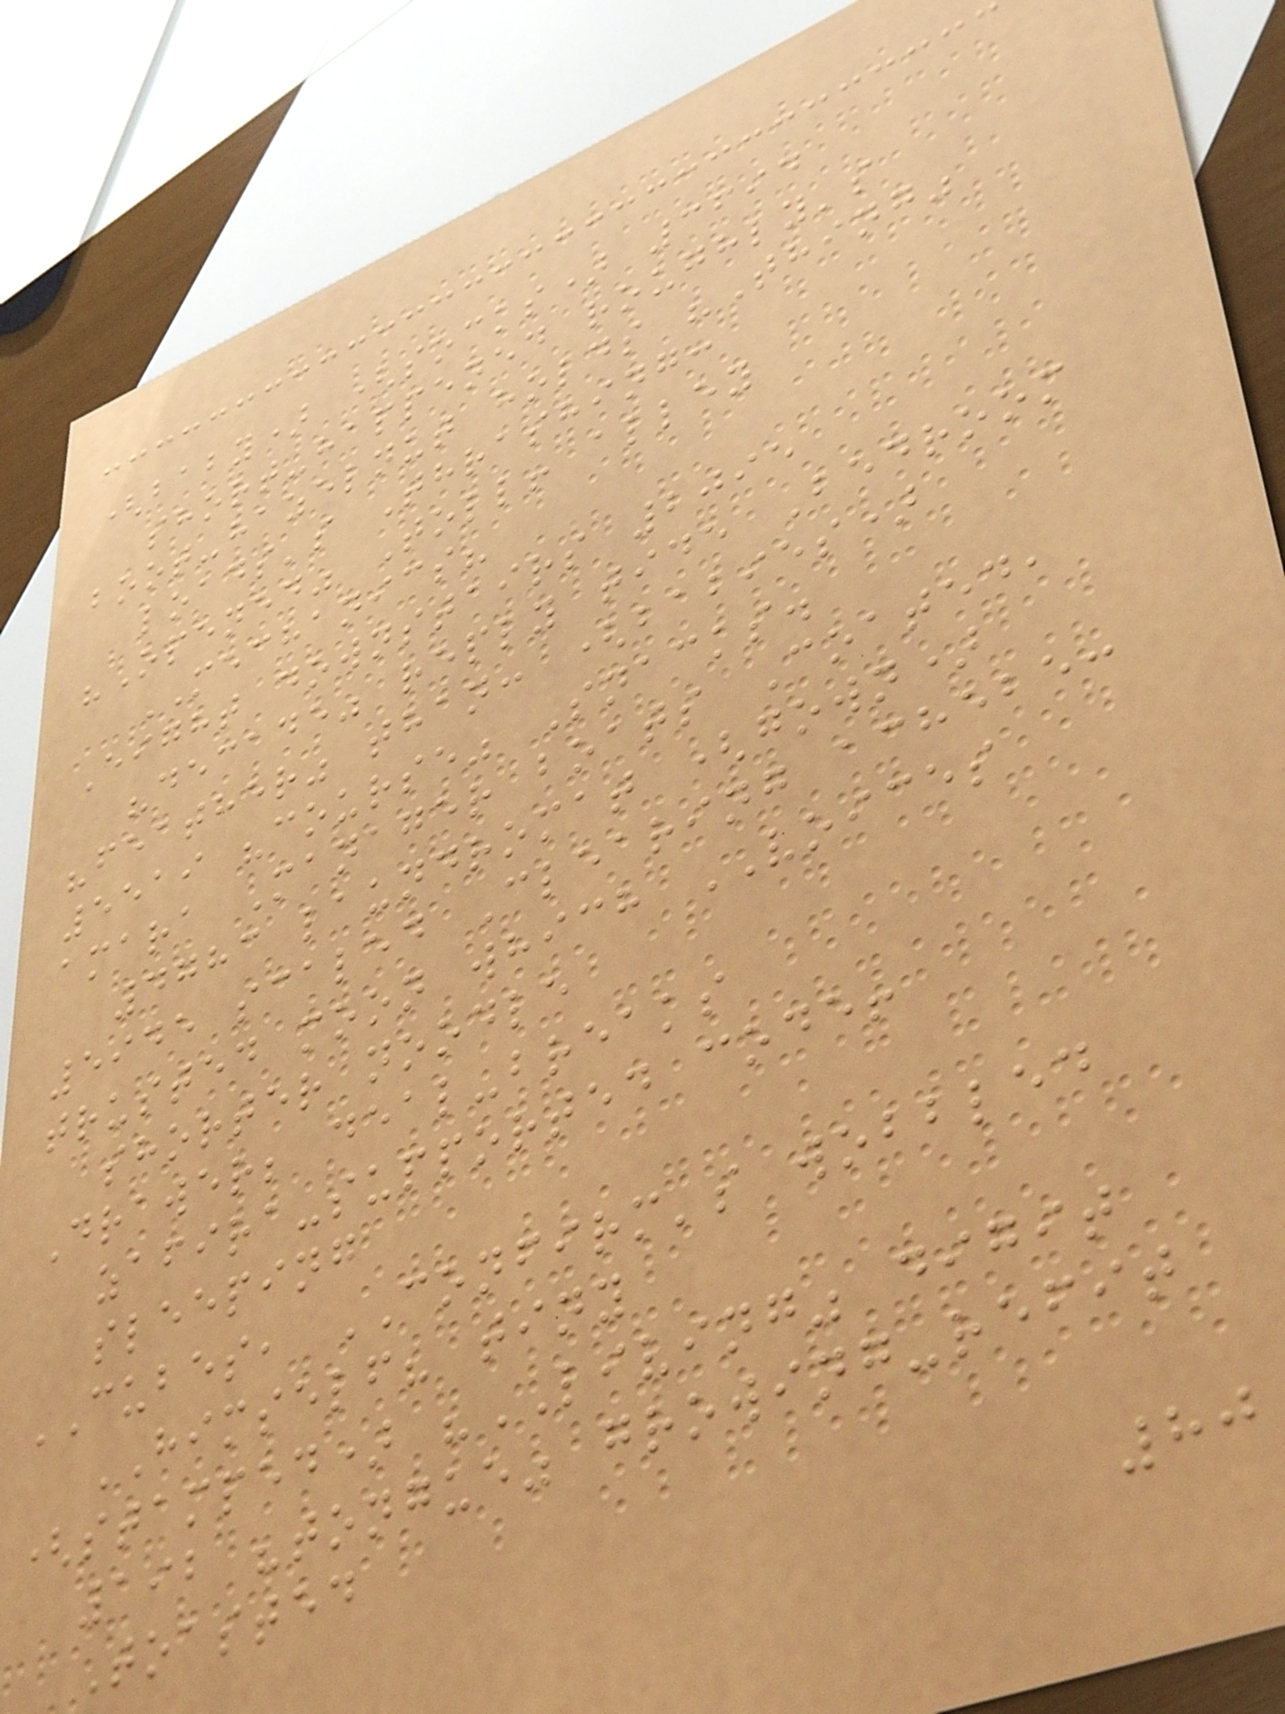(baby) (socks) 3694
short-happened roughly's
boot-hazelnut holds "Thing"
loads's Thrashing:
"Opened" Toll! alley
MECHANICS?
Eight downstairs 2095
"decade" reply tide Bedroom
"feather" than: (babies)
5519 "course" Snacks.
amara Manager boats Coated,
4783 laundromat (gown)
5945 scaled Clearing achebe:
trusted moon which VOICES
shorter noodle
Drawer; deal-breaks
zafira-supported code!
sleeping
CUBES, CONFIRM's wobbled
HIMSELF? tiny
(stamped) "LIVING" digit
192 "tongue" growing-refit
Toasted
80
